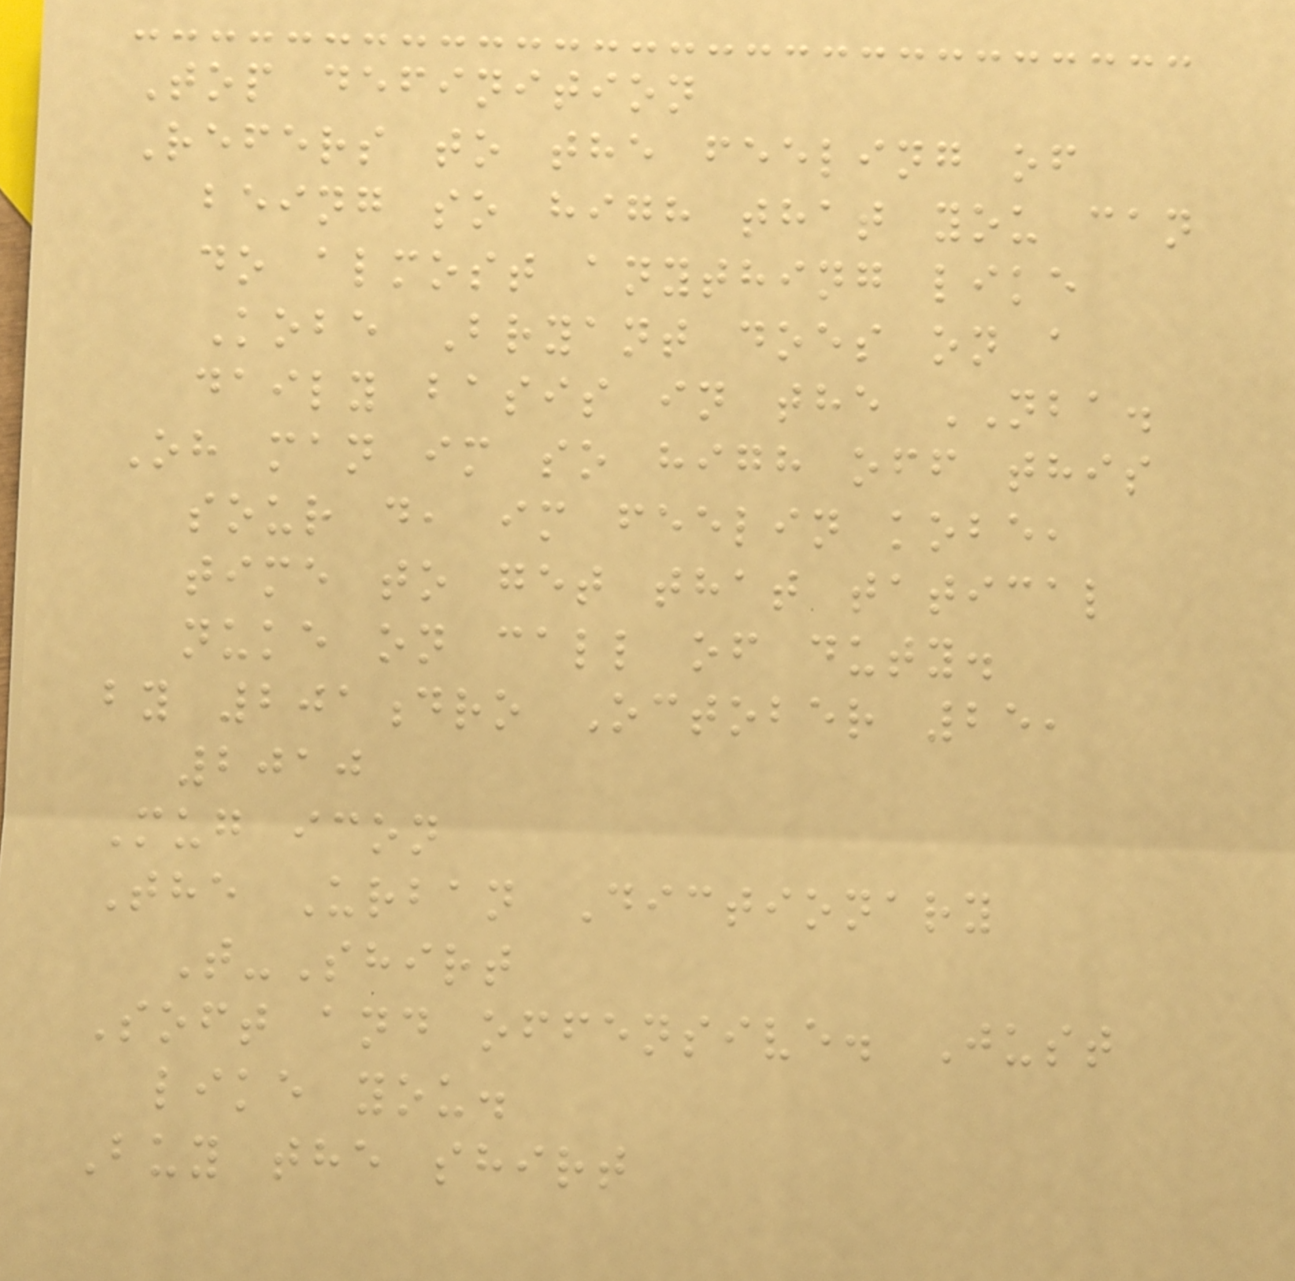Top definition
Refers to the feeling of
being so high that you can
do almost anything like
Kobe Bryant does on a
daily basis in the NBA.
Oh man im so high off this
sour d, im feelin kobe,
time to get that tatical
nuke on call of duty.
by 201dro October 25,
2010
Mug icon
The Urban Dictionary
T-Shirt
Soft and offensive. Just
like you.
Buy the shirt
